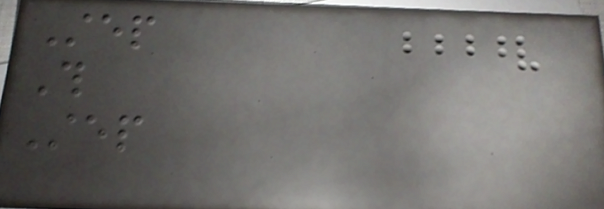Step
This
Step
